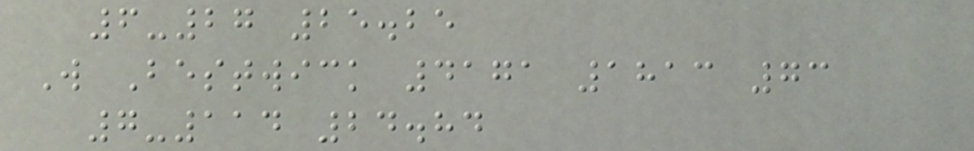6-27 25.25
W Bestwick 4171 1813 73
7-114 24.84
